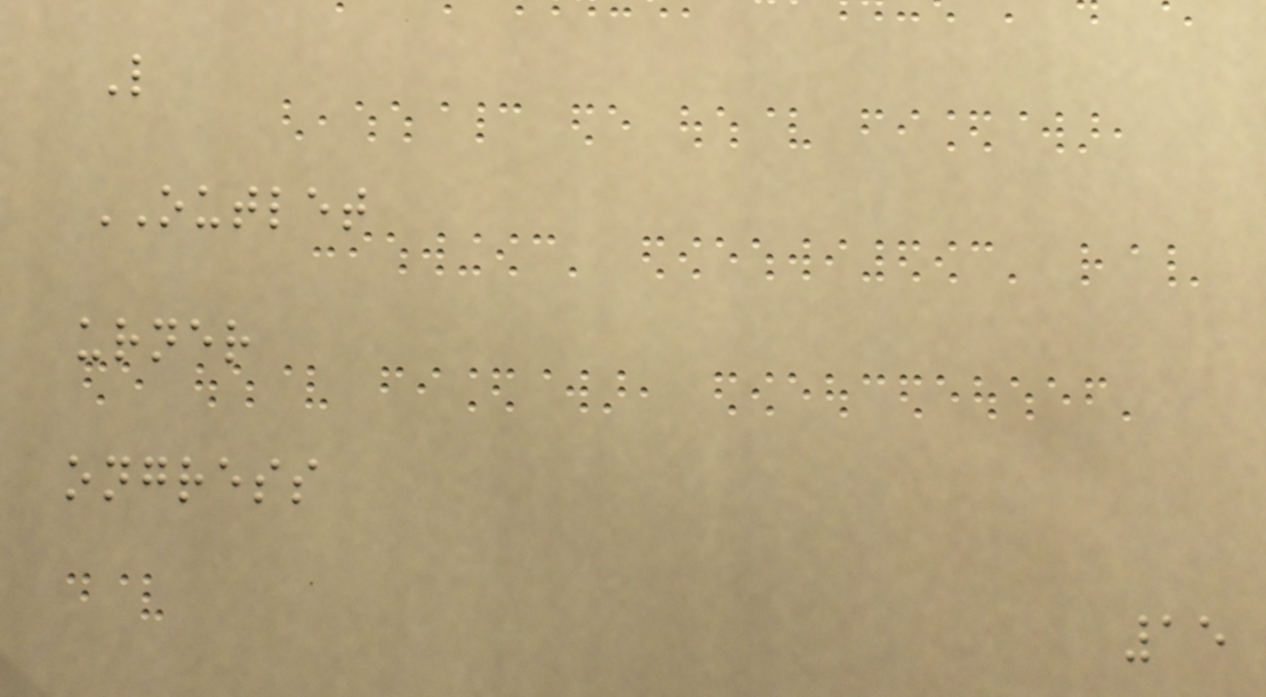L
OUTLET
urner
ongress
15
